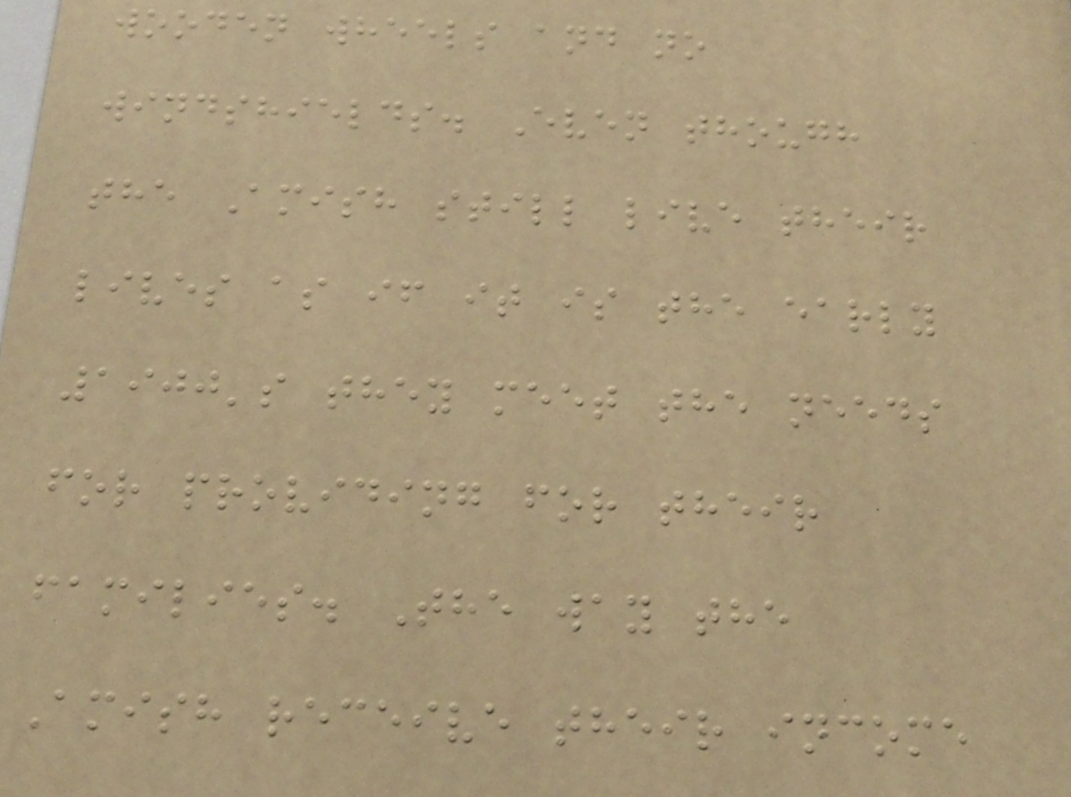wooden wheels and no
windshields. Even though
the Amish still live their
lives as if it is the early
1900's they meet the needs
for providing for their
families. The way the
Amish receive their income
